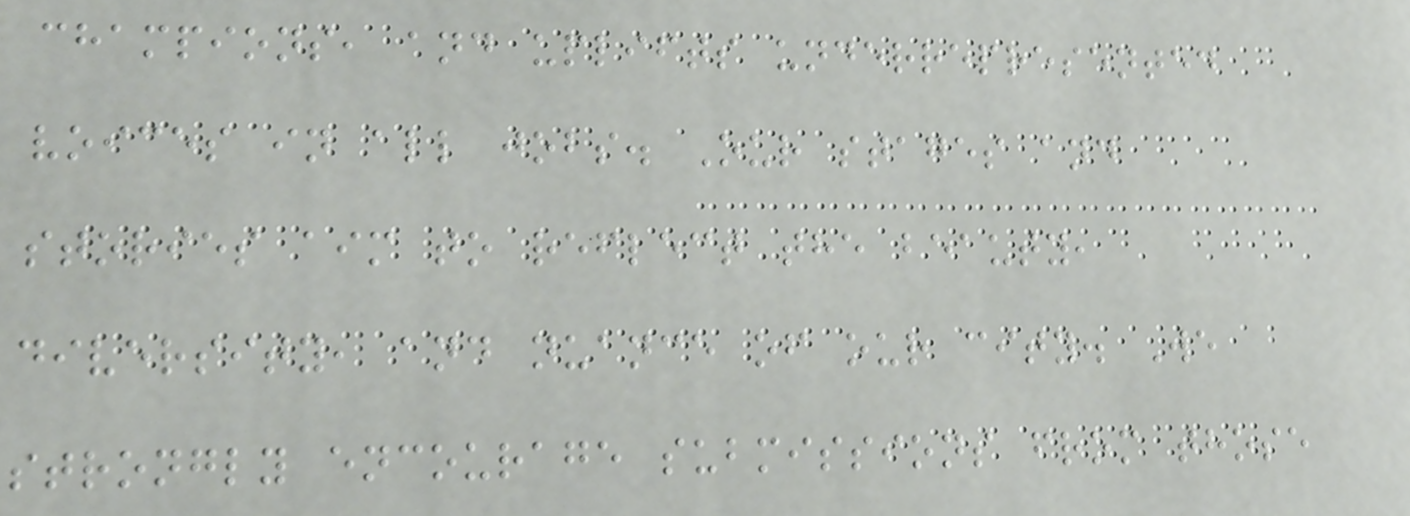champions, and uplifts underrepresented
voices in all jobs. Our stages and
stories aim to reflect the beauty,
diversity, and nuance of our city. We
strongly encourage submissions from those
